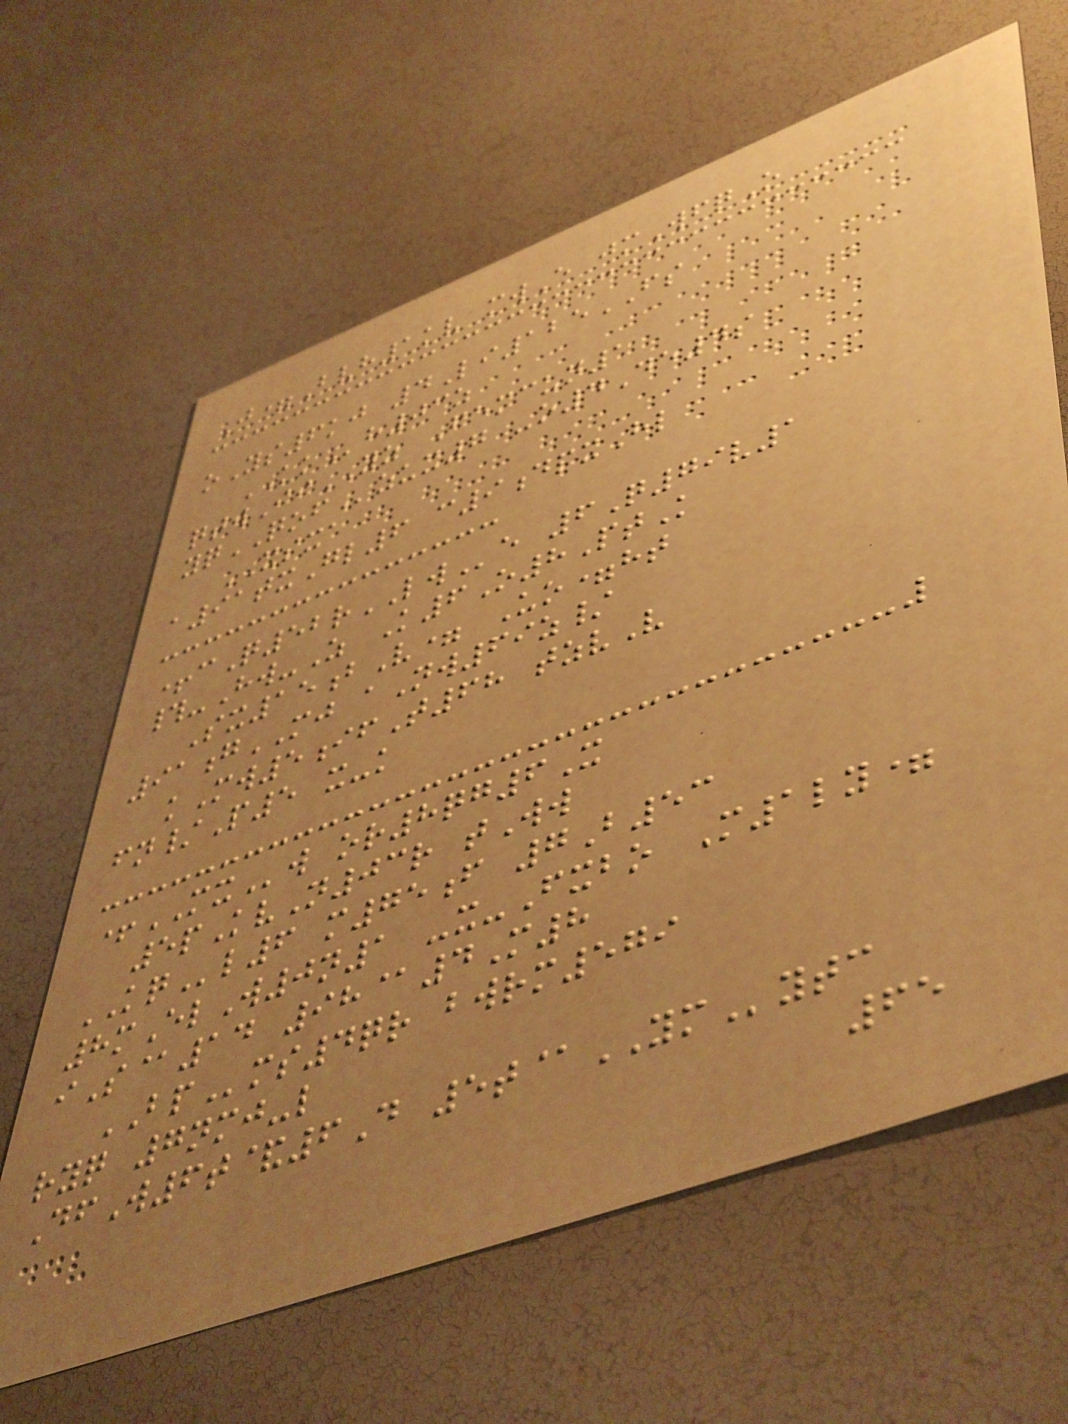J=Bvh1kv mwE jmWfqO
oYs6kj 4Li125FS
KKh03z
qtwIiYZ Femcun1
yqQOFzux7 -o4De4s
XSXA
a91txGl6 c9dpxHl
+cQ52rLWe 6Q79v1
#-Hw-Z K6O8PtK
Sx15bV= Uo=ht
91gMJ aNw69z/
kMw5ifT68 tzvV
fn/P5 x-k
+MXw or8qg6X
5pKvN03r tWw
KQl6 m75f 7B53
8mElW0n1 -x-Fxbo M1ly=
iS@14 98@4M8
BPms4qr bwrm579
ryq 7nmj-l
DfW6t&6D 5t@YMytc
65
